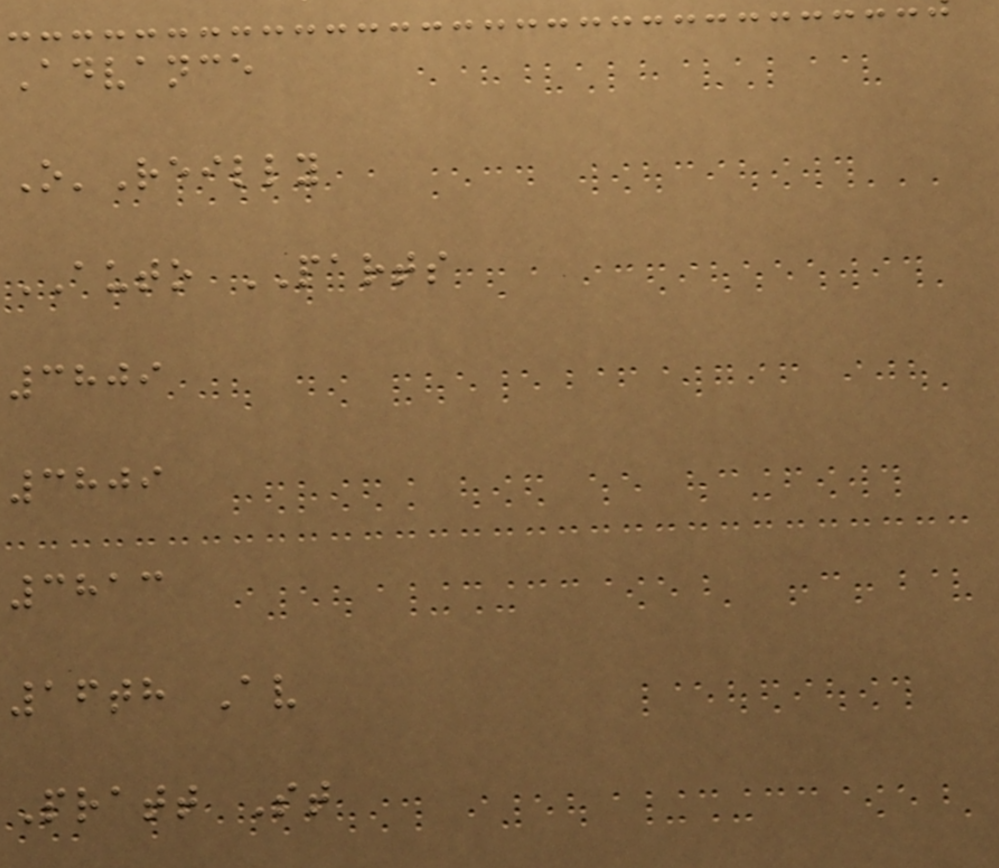Advance
O'Reilly
AUTO PARTS
3809
3809
3813
16th Av
Pratt St
